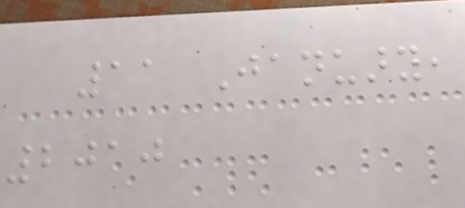11 January,
2010
